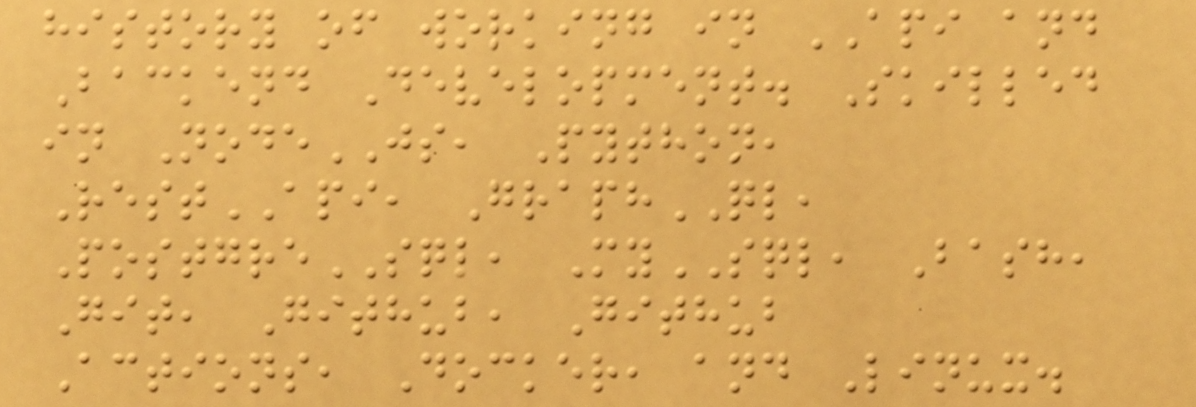history of working in API and
Backend Development. Skilled
in NodeJS, Python,
RestAPI, GraphQL,
PostgreSQL, MySQL, Bash,
Git, Github, Github
Actions, Docker, and Linux.
